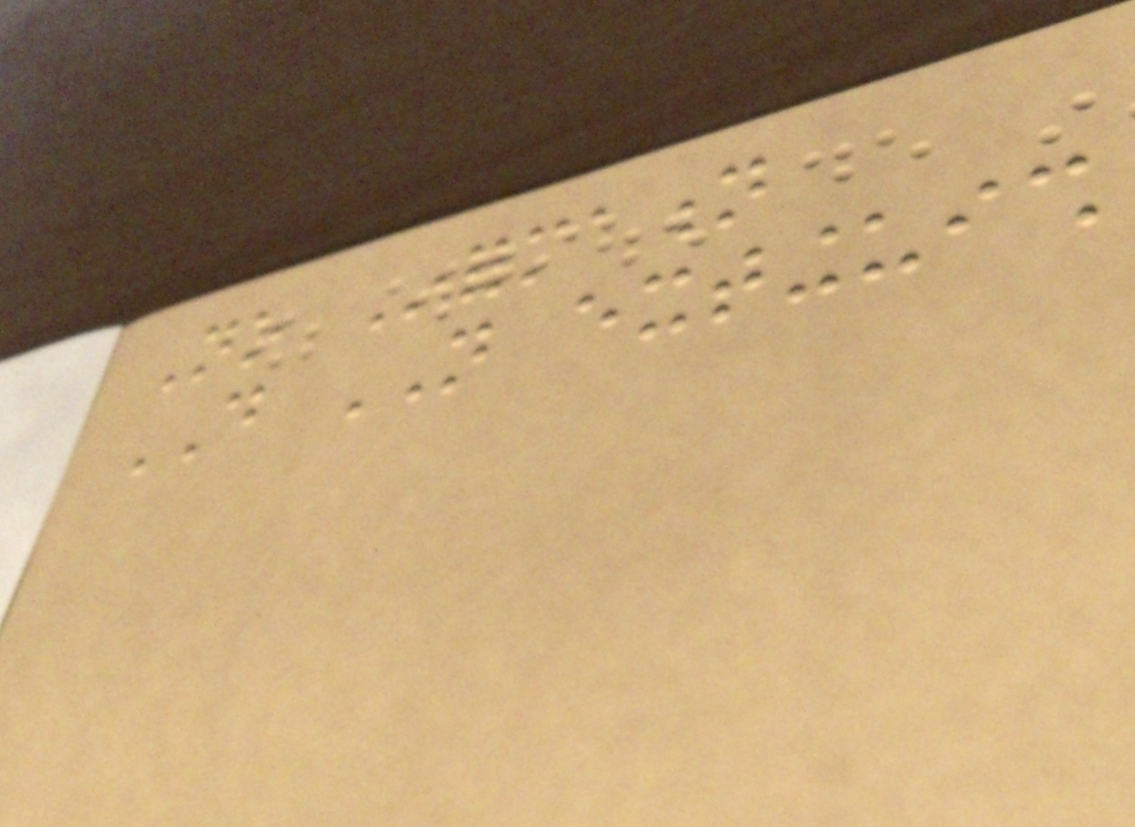No Information
DO NOT extinguish
